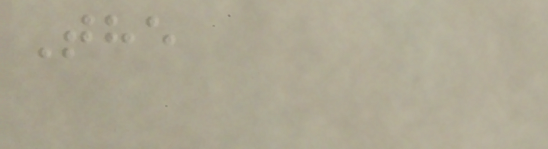The
